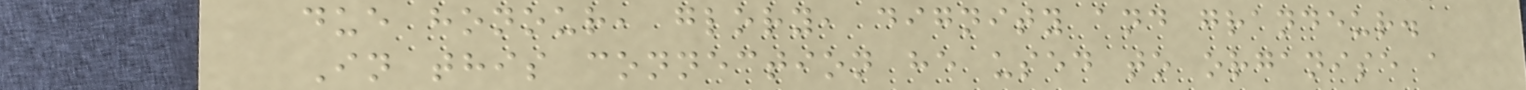due honour, glory, dignity and grandeur.
In this connection he used to organise a
